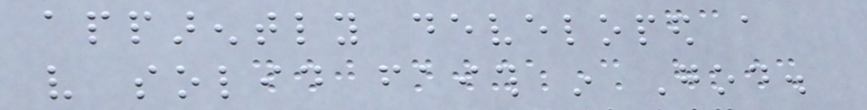apparently developed a
very solid faith in God.
